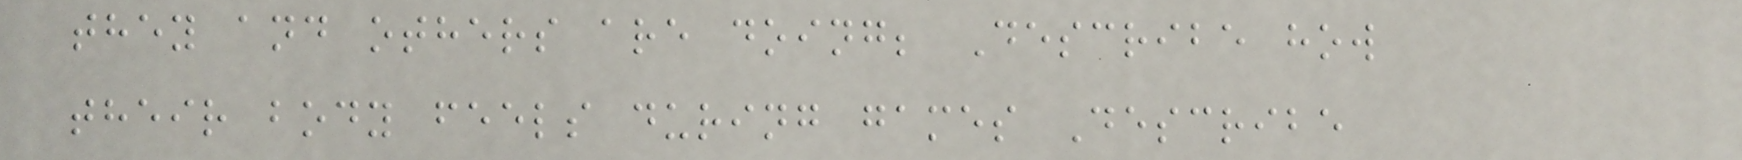they and others are doing; Describe how
their body feels during games Describe
